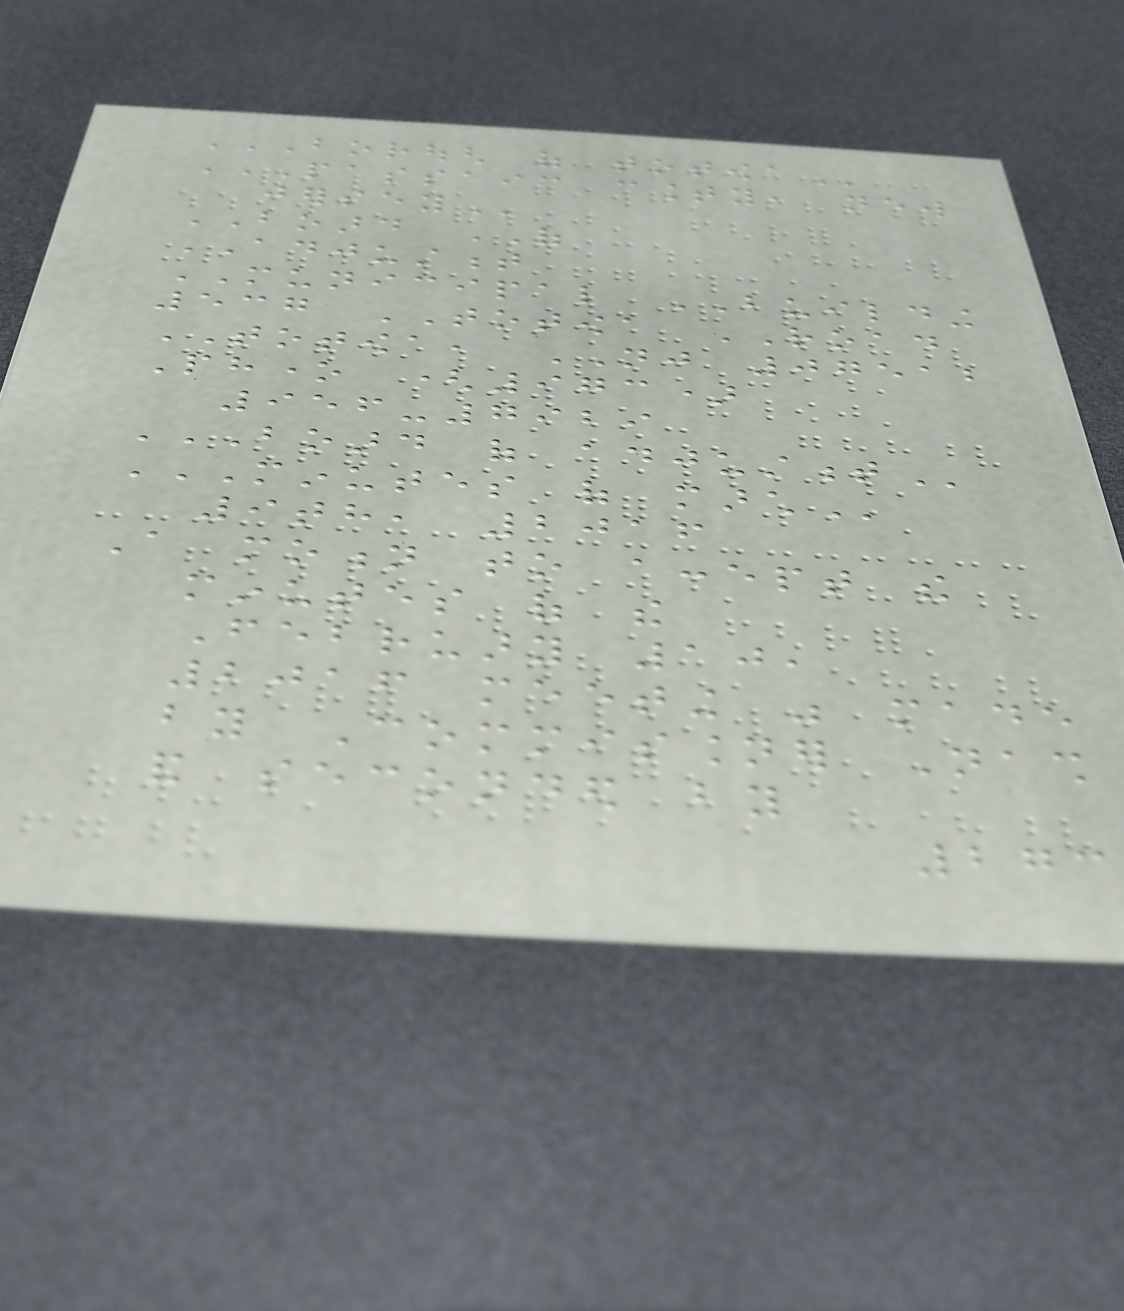BOROUGH OF TOTOWA
PASSAIC COUNTY, NEW
JERSEY
BOARD OF
ADJUSTMENT
MUNICIPAL BUILDING
537 TOTOWA ROAD
TOTOWA, NJ 07512
Phone (973)
956-7929
BOARD OF ADJUSTMENT
MINUTES OF MARCH
9th, 2016
A motion to accept the
minutes of the
February 10,
2016 meeting was made
by Commissioner Nash
and seconded by
273
